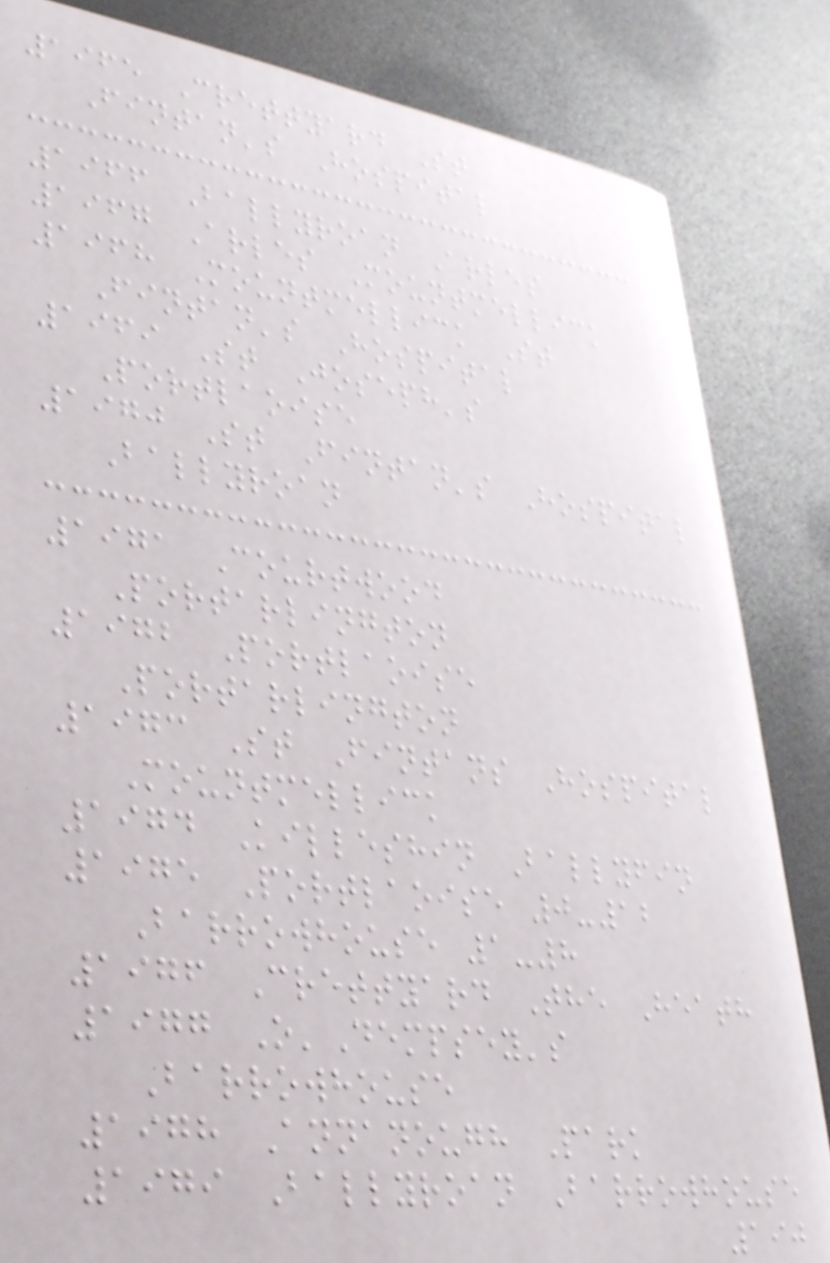1965 Crettyard St
Fintan's Hospital
1966 Ballyroan Arles
1967 Arles Mountmellick
1968 Mountmellick St
Fintan's Hospital
1969 St Joseph's
Portlaoise
1970 St Fintan's Hospital
Ballyroan
1971 Courtwood
Portarlington
1972 Portlaoise
Portarlington
1973 St Fintans Hospital
Mountmellick
1974 Killeshin Ballyfin
1975 Portlaoise 0-12
Barrowhouse 1-8
1976 Crettyard The Heath
1977 O'Dempsey's
Barrowhouse
1978 Annanough Park
1979 Ballyroan Barrowhouse
190
